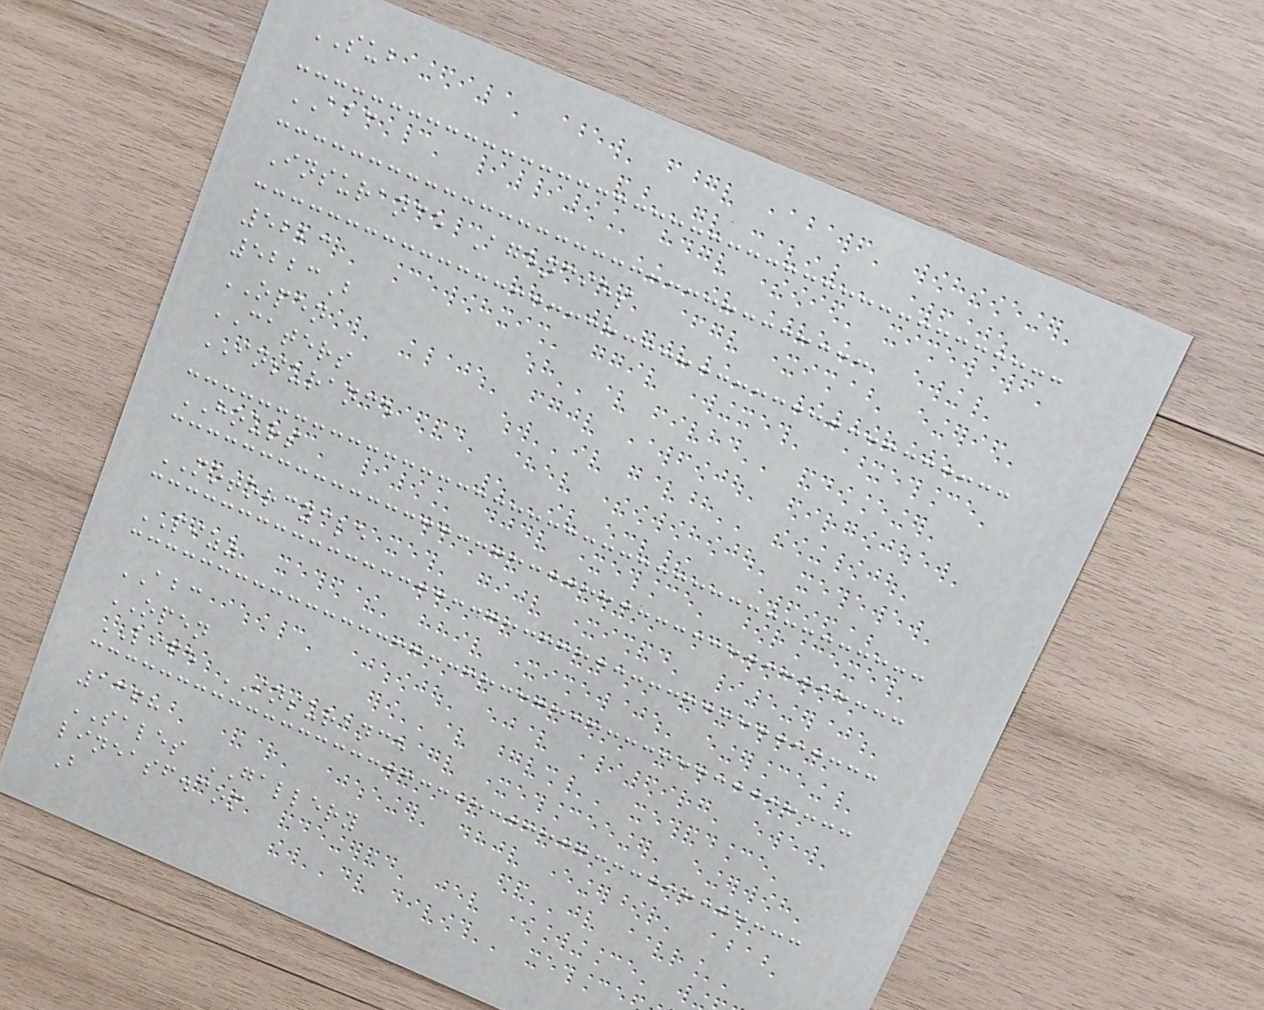SUB
ABC
Insurance Agencies
5223
5223B
OPEN
CATERS
INSURANCE
HOURS
MOTORCYCLE
PIZZ
ABC
OPEN
LIFE INSURANCE
1368
SALES GALLERY
lineasf.com
B
